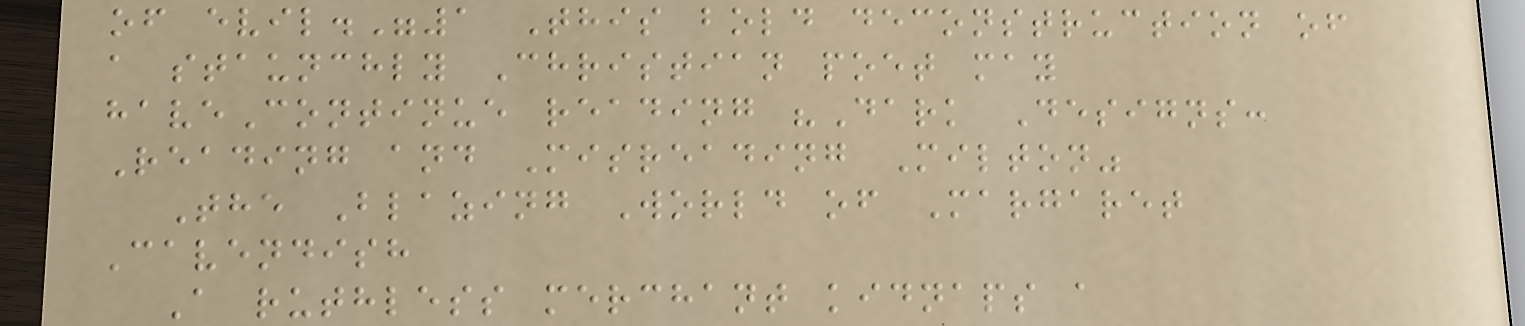of evil."1 This bold deconstruction of
a staunchly Christian poet may
haveContinue reading "Dark Designs:
Reading and Misreading Milton"
The Blazing World of Margaret
Cavendish
A ruthless merchant kidnaps a
